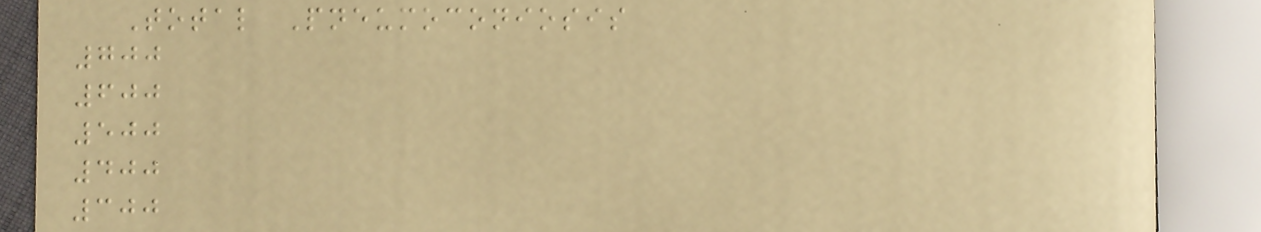Total Pneumoconiosis
700
600
500
400
300
